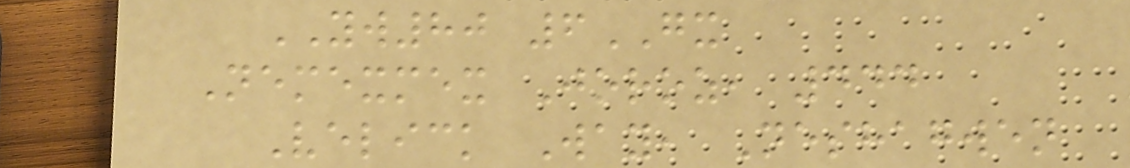YW80 6GX
Nemexmex Joroz, 444
Velick Way, Neshagwen
